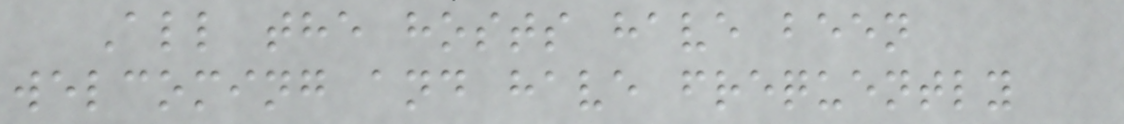All the hosts have been
welcoming and have frequently
